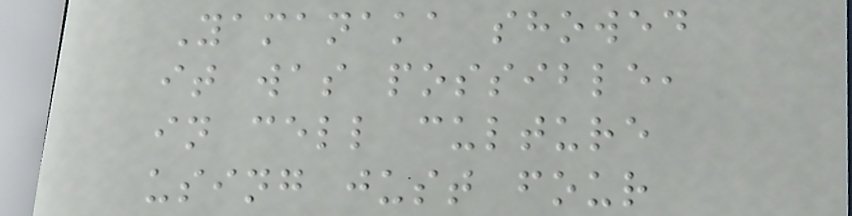Yamanaka showed
it was possible,
in cell culture
using just four
